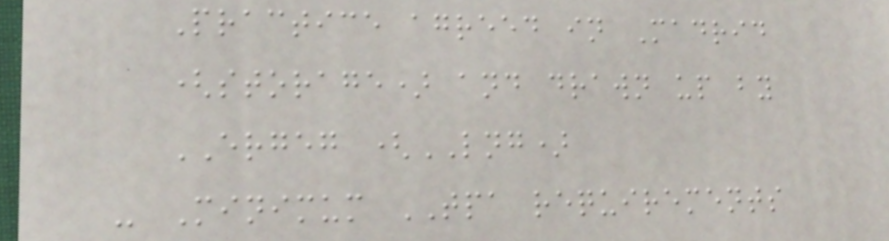Practice agreed in Madrid
(storage) and drawn up by
ERGEG (LNG)
- Minimum TPA requirements
